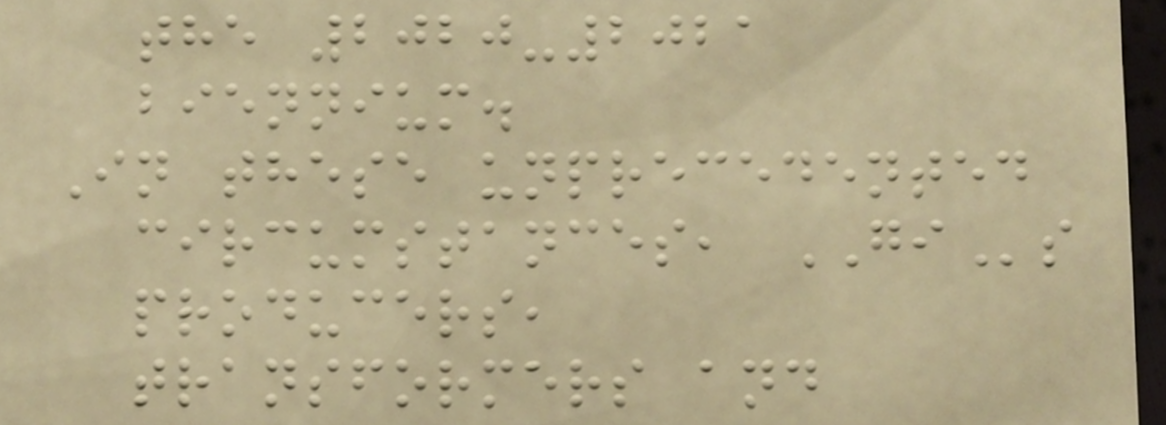the 2020-2021
biennium.
In these unprecedented
circumstances, GIs
producers,
transformers and
